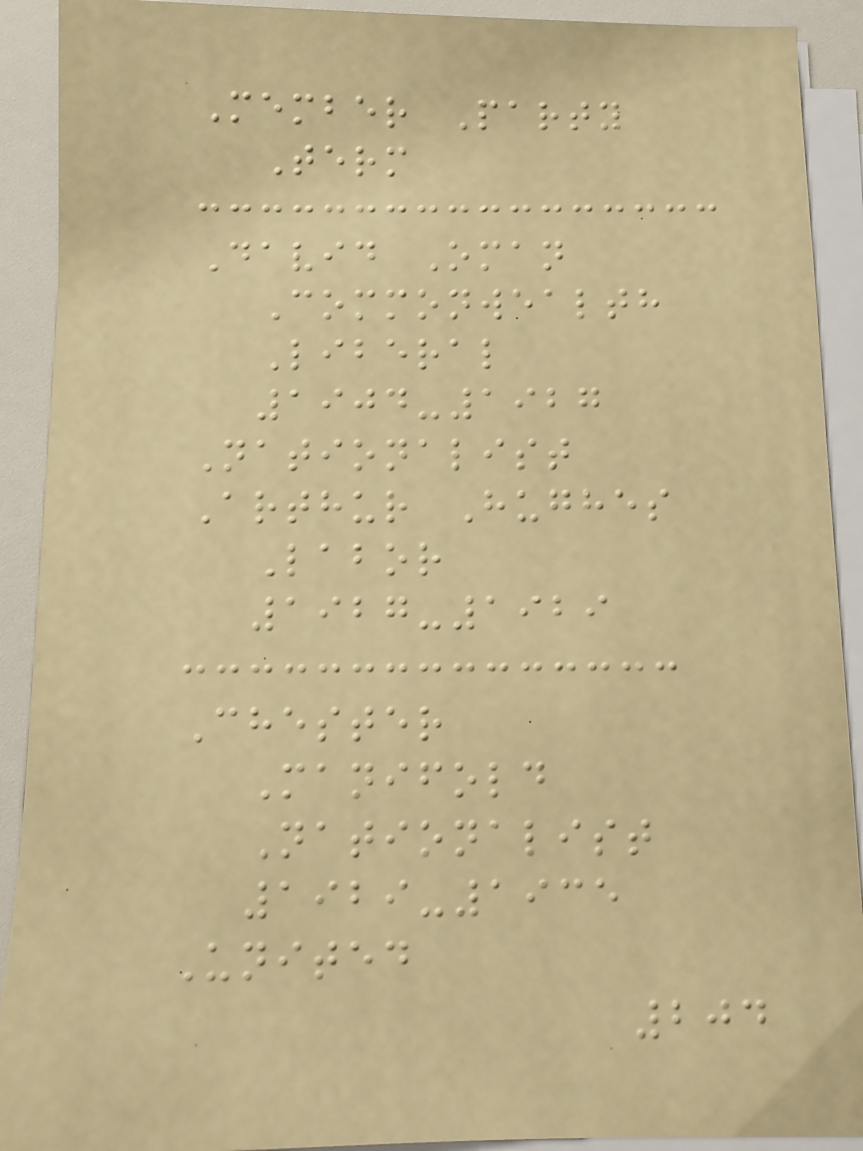Member Party
Term
David Oman
Commonwealth
Liberal
1904-1927
Nationalist
Arthur Hughes
Labor
1927-1929
Chester
Manifold
Nationalist
1929-1935
United
204
